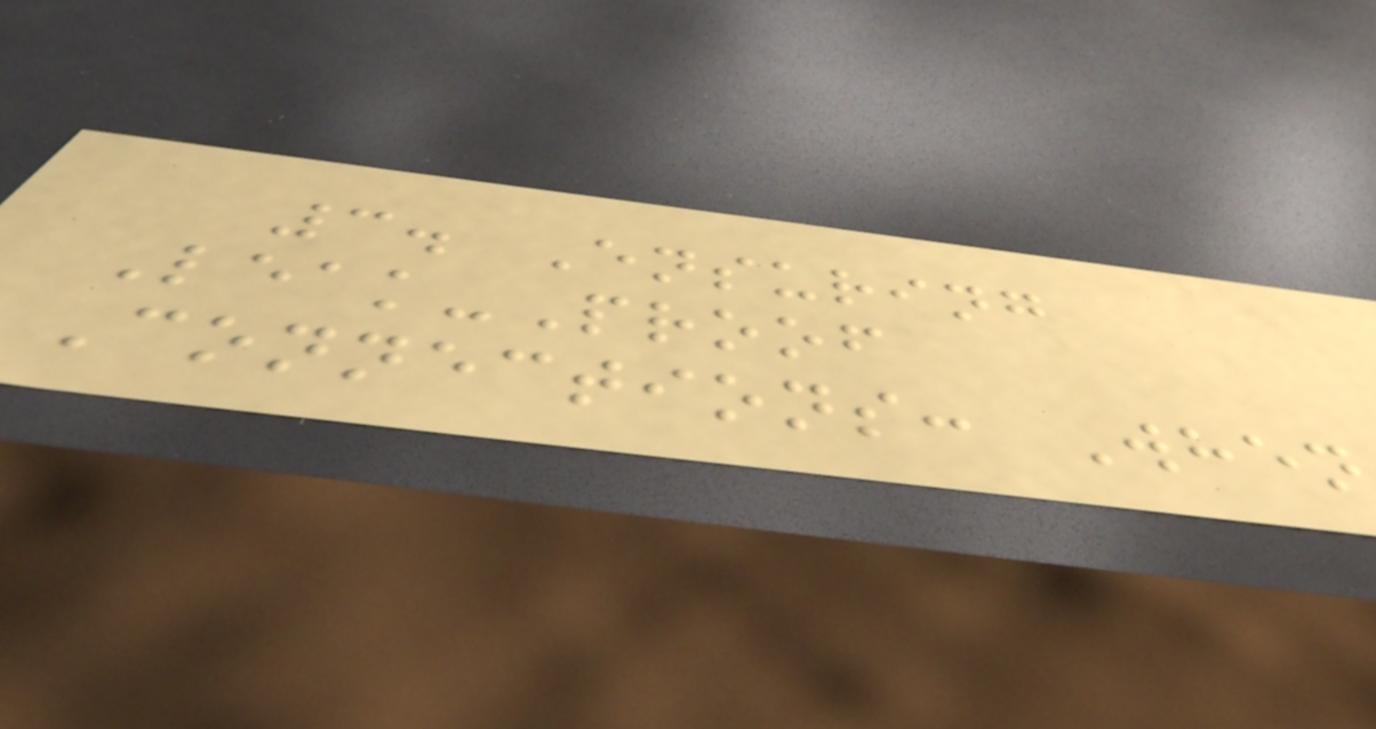3. Ensuring
Leak-Proof
Connections: When
